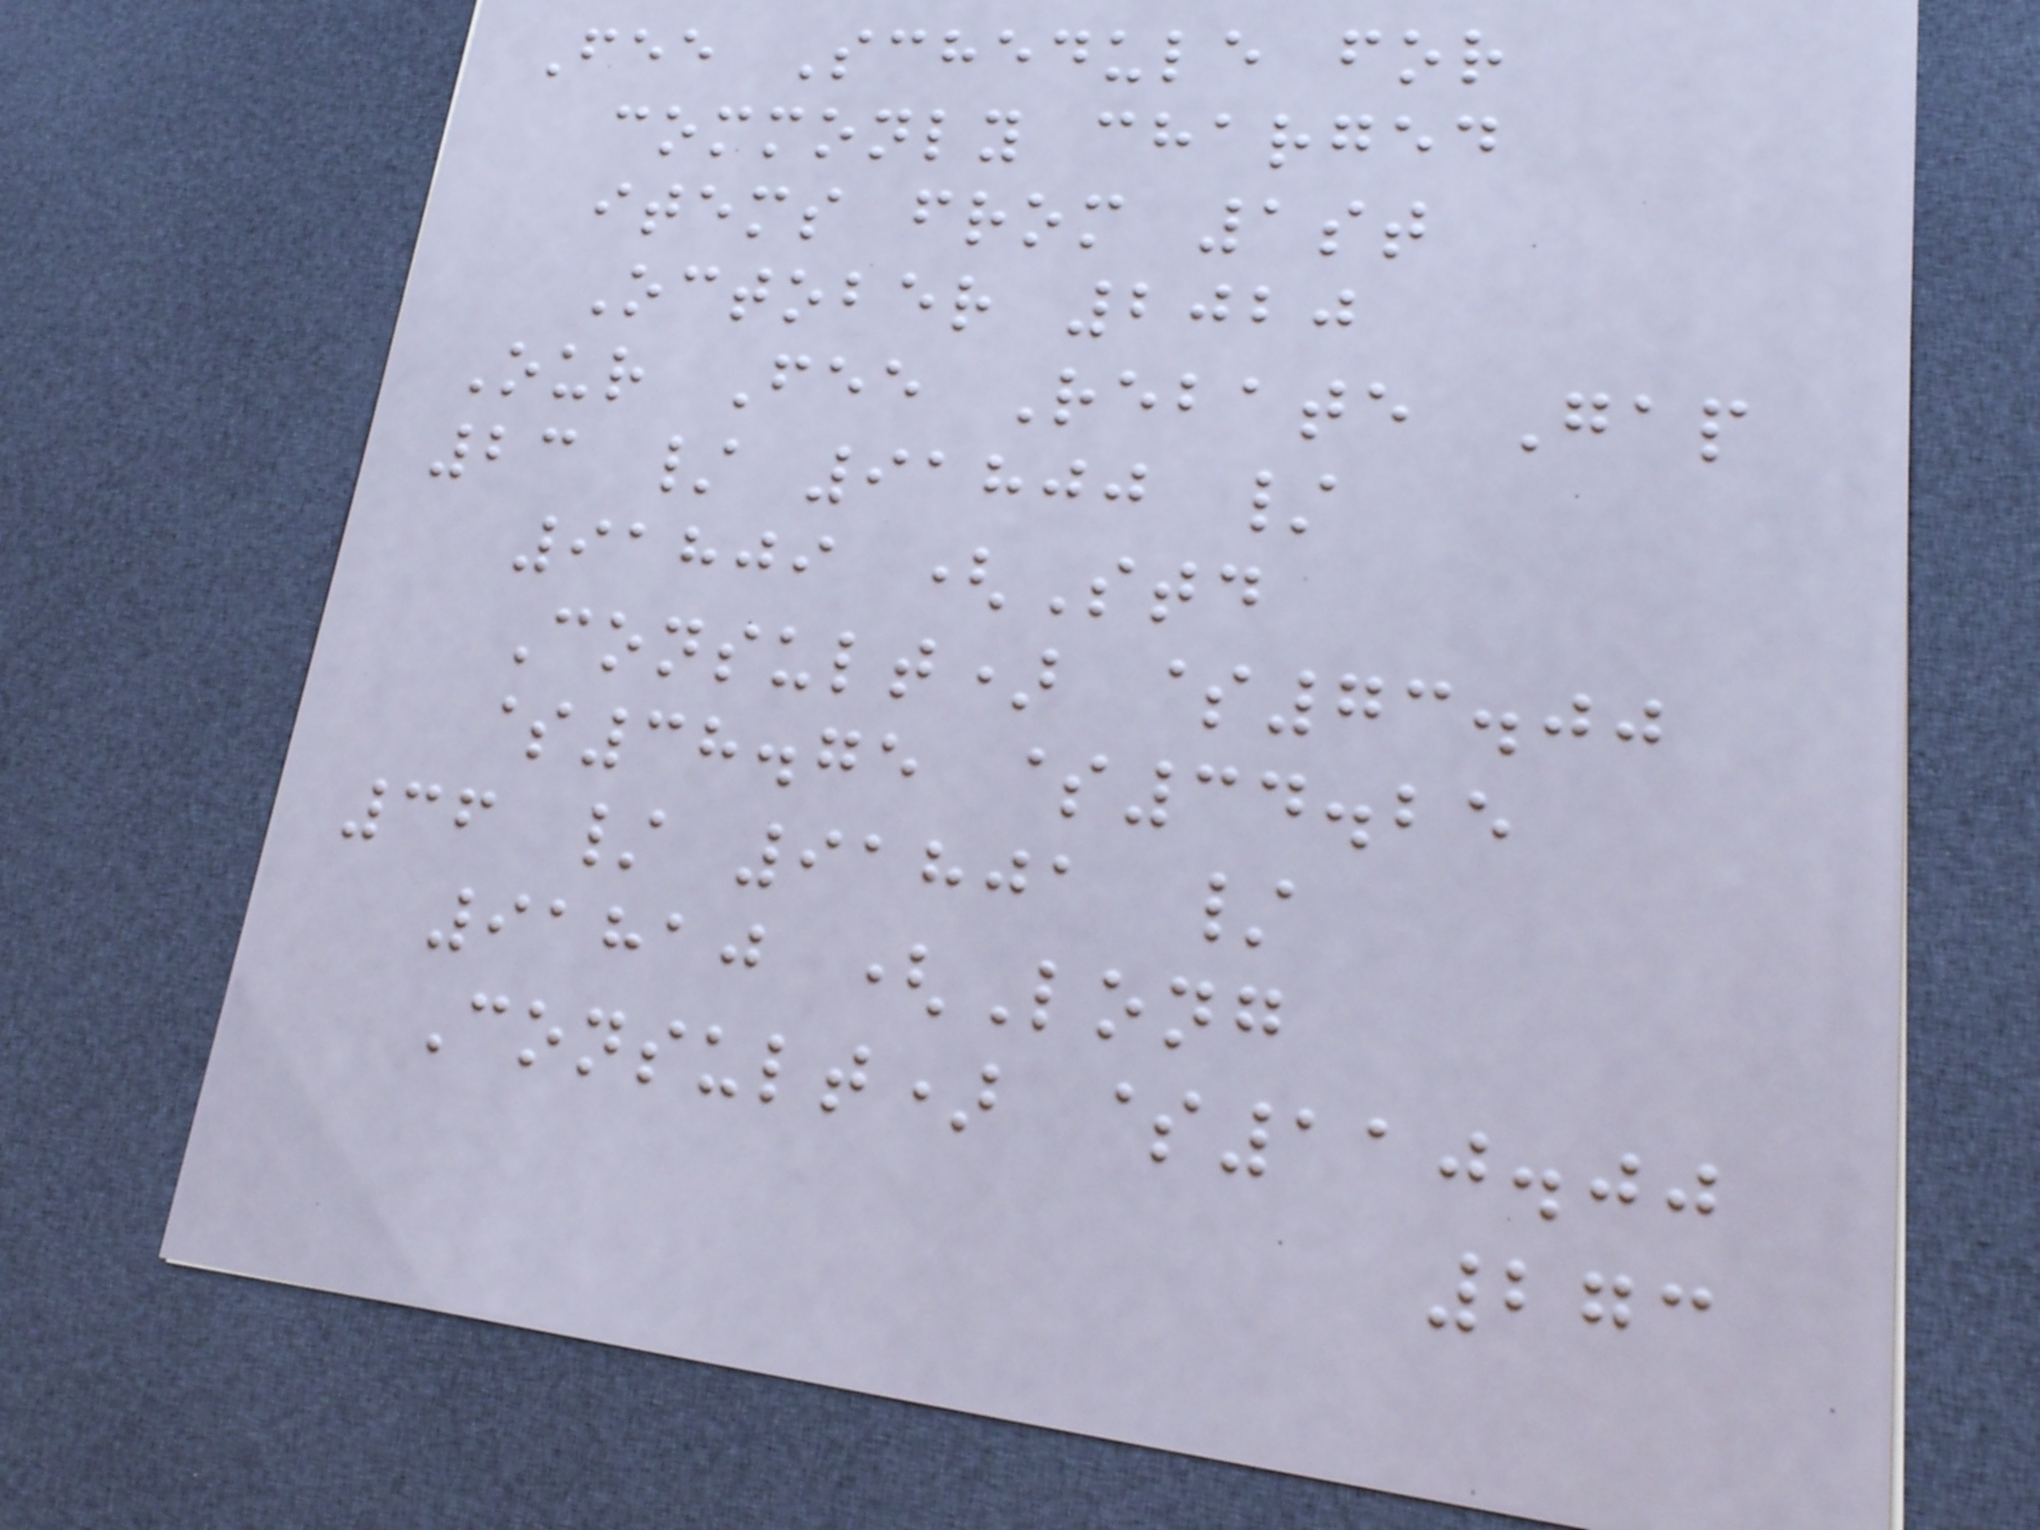Fee Schedule for
commonly charged
items from 1st
October 2020
Our Fee Rebate Gap
23 / 91800 /
91809 (Std
Consult) $73.00
$38.75 $34.25
36 / 91801 /
91810 (Long
Consult) $110.00
273
